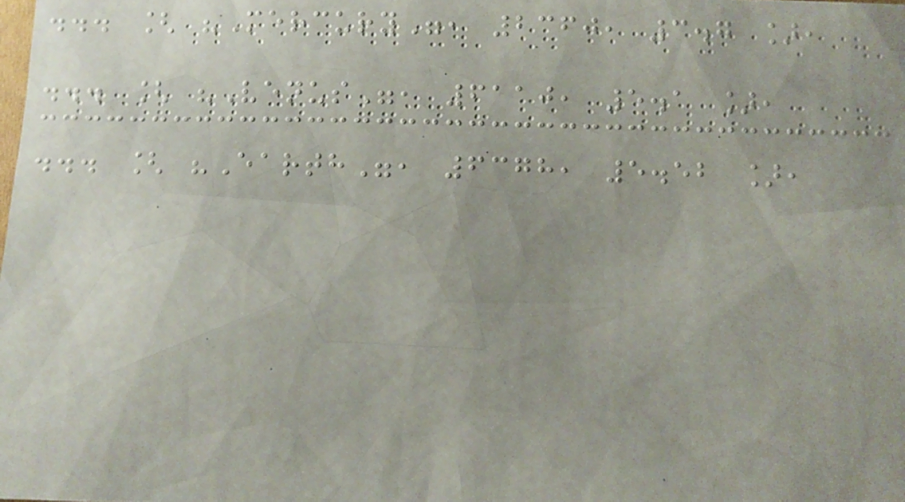... [ "Mercury", 2360, 3.7 ],
... [ "Venus", 6110, 5.1 ],
... [ "Earth", 6378, 5.52 ],
